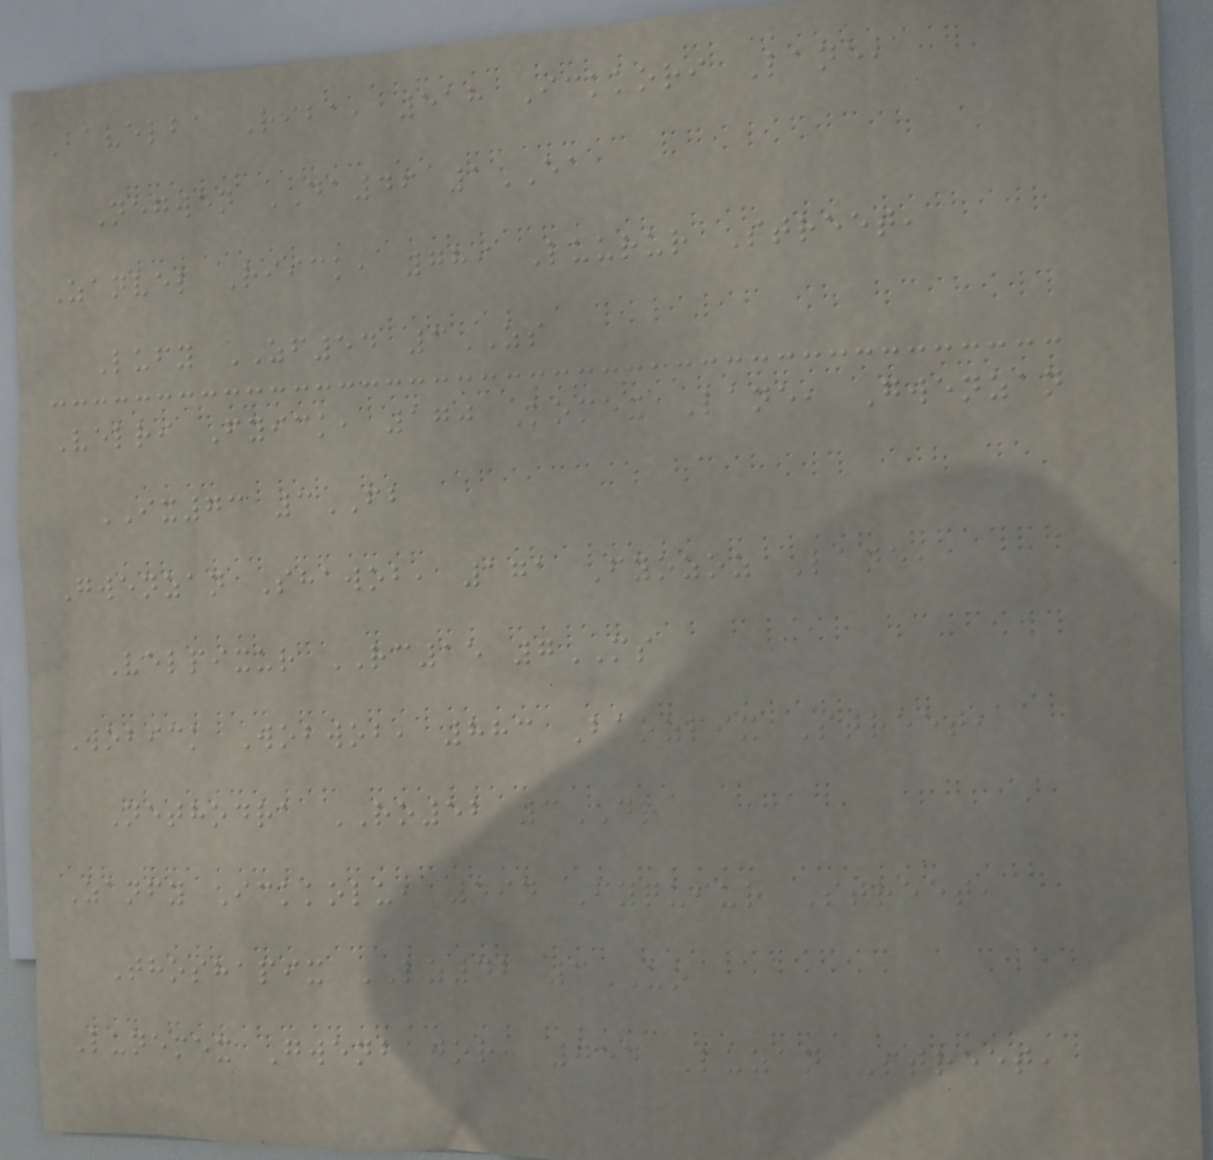Bavelba Riba, 518 Ickkori Lane,
Negwen DA46 1EA
Zanvel Riick, 789 Luurur Street,
Lufy ZF54 3ZS
Velri Fyick, 170 Komex Lane, Gwenzan
IX73 3FB
Gwenzan Shawob, 171 Fyozoz Lane,
Velpixur RC15 7MS
Wobick Wobwob, 883 Baozpix Street,
Nethodra RO52 3DR
Zanfy Ickkolu, 594 Fyquiur Street,
Thoshapix LZ42 3UO
Lunemex Gwenbajor, 754 Luzan Street,
